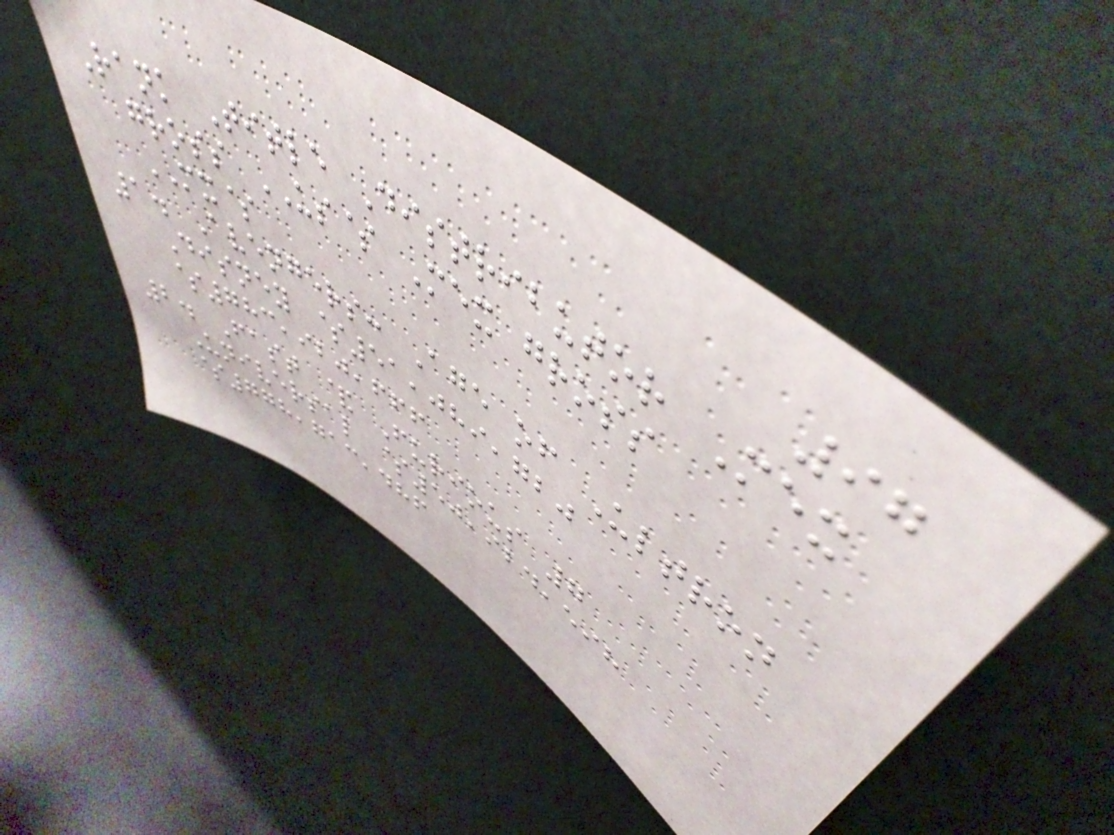97
Rank Title Distributor Mex
gross US$ Mex gross
MX$
1. Avengers: Age of Ultron
Disney $51,089,720
$783,920,666
2. Fast & Furious 7
Universal $50,924,598
$778,713,486
